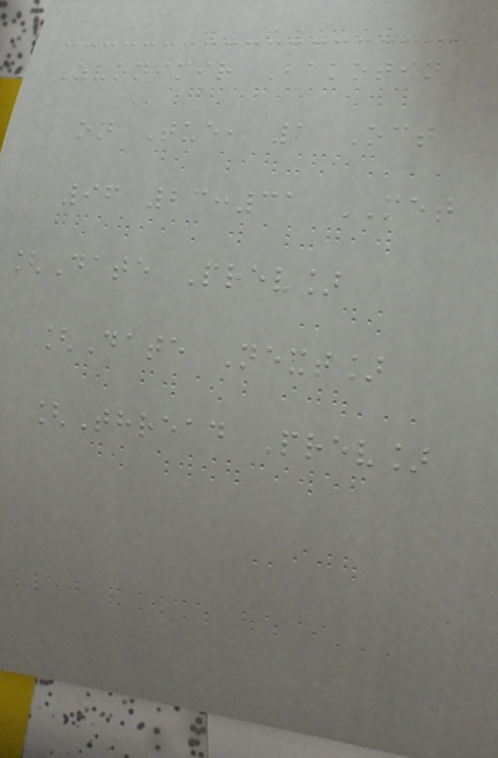Zvonimir Bakotin
on Tue, 1 Oct
96 23:31 MET
[Date Prev]
[Date Next]
[Thread Prev]
